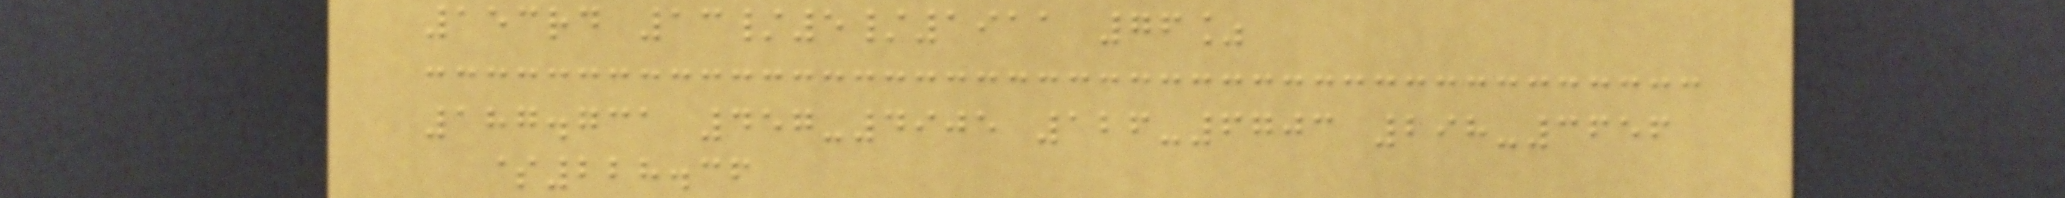153rd 13/5/1911 76%
187.731 457-4905 126-6703 298-3656
$228.36
